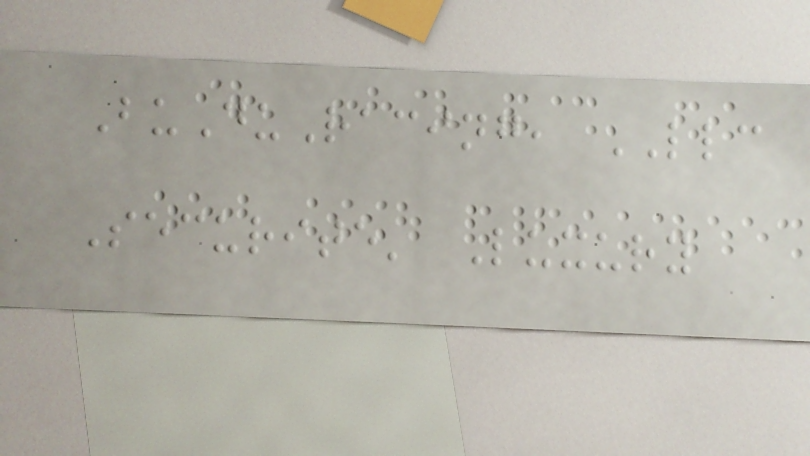BuDuRacing, LLC
Securite' Luxury
